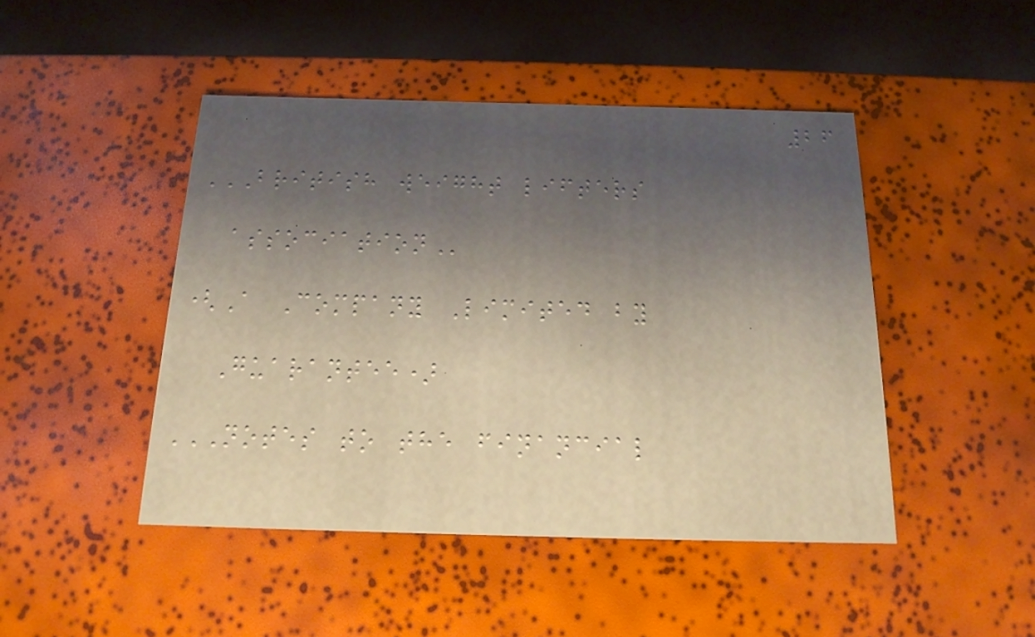26
BRITISH WEIGHT LIFTERS
ASSOCIATION
(A Company Limited by
Guarantee)
NOTES TO THE FINANCIAL
